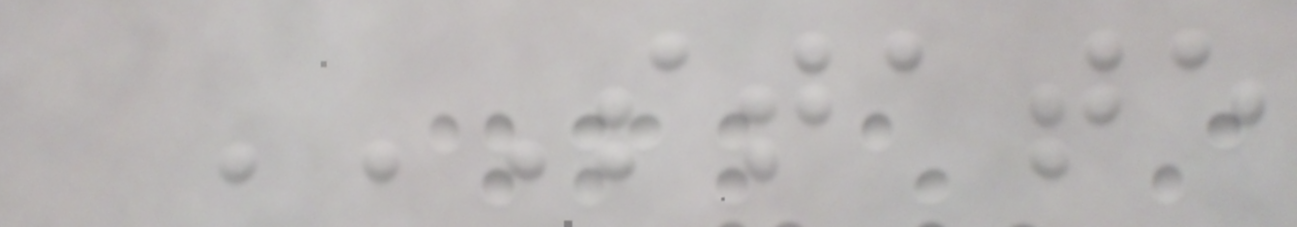STATE
